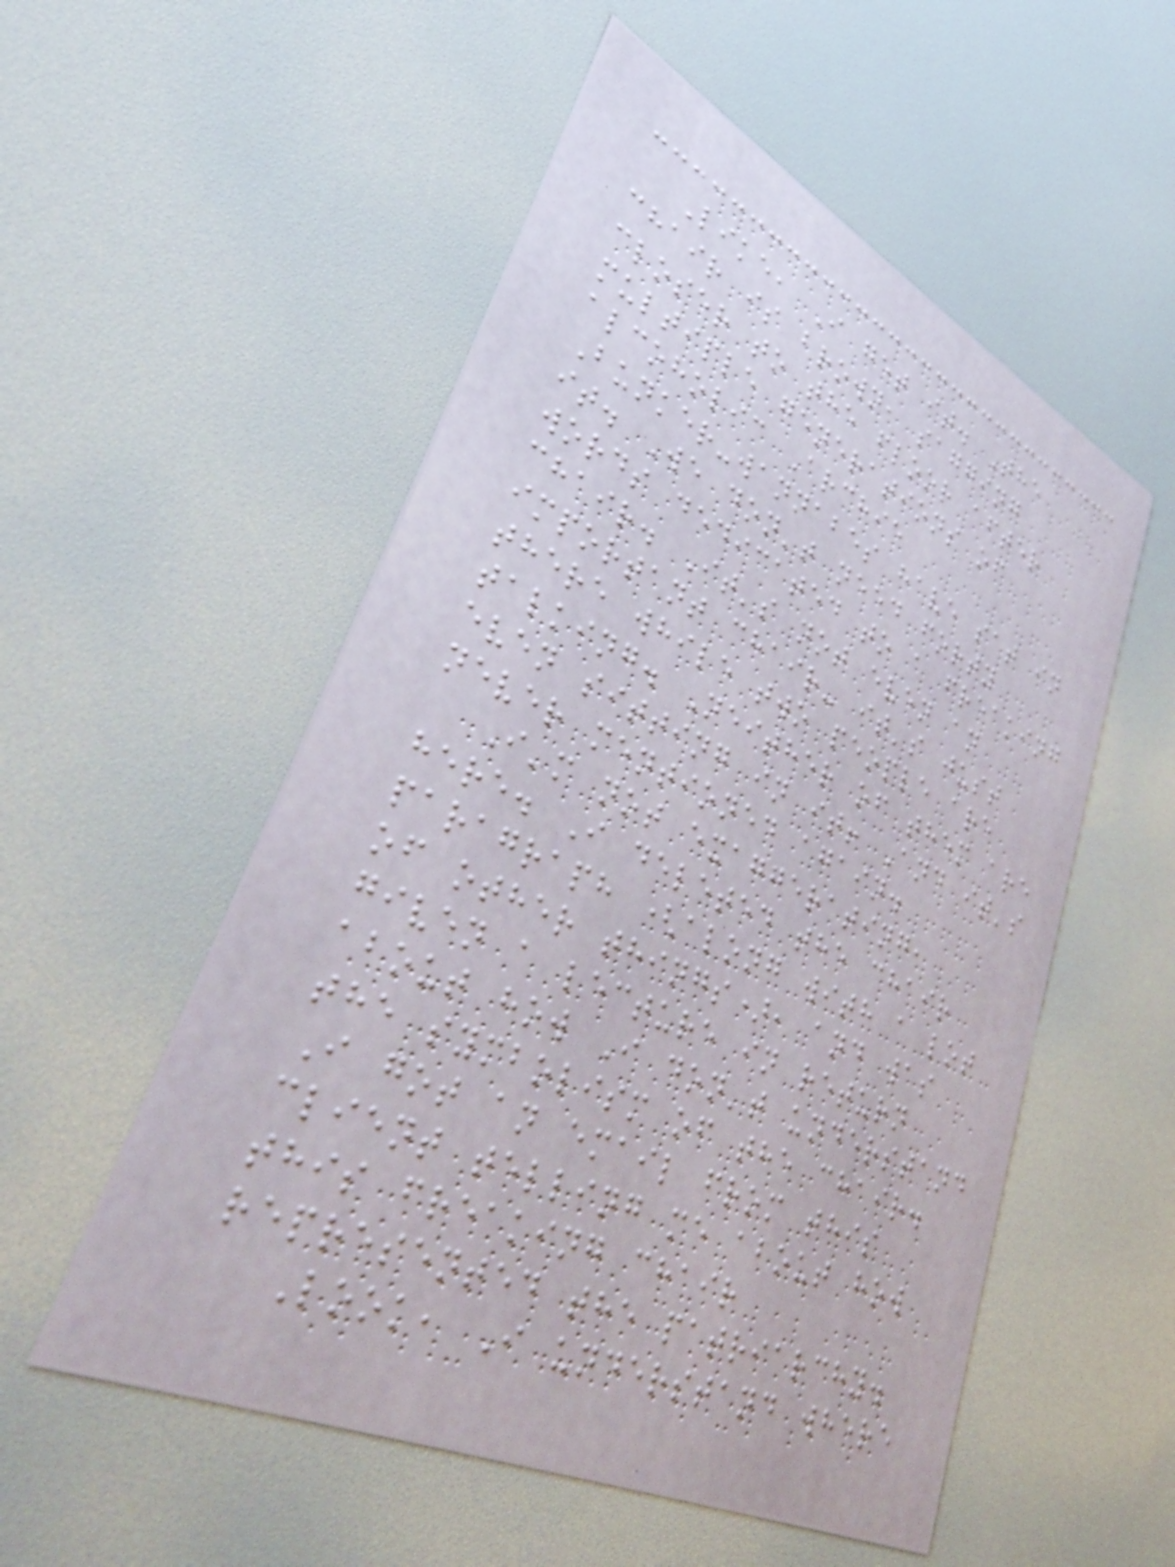Like, I get it. The
chair is brown, sagging
closer to the floor after
multiple generations of
alcoholic Archie
Bunker-wannabes have sat in
it. We don't need forty
words dedicated to a freaking
chair. It's not even an
important chair- it's just
there while two people are
talking. Neither of them are
even sitting in it! And it's
never mentioned again.
I'm not exaggerating,
here. I deleted the chair
paragraph (along with a lot
of other things), and was
given a lecture in return
about how I don't understand
the symbolism of the chair.
I got an email from this
client telling me about how
this freaking chair
represented the patriarchy.
Look, I understand where
